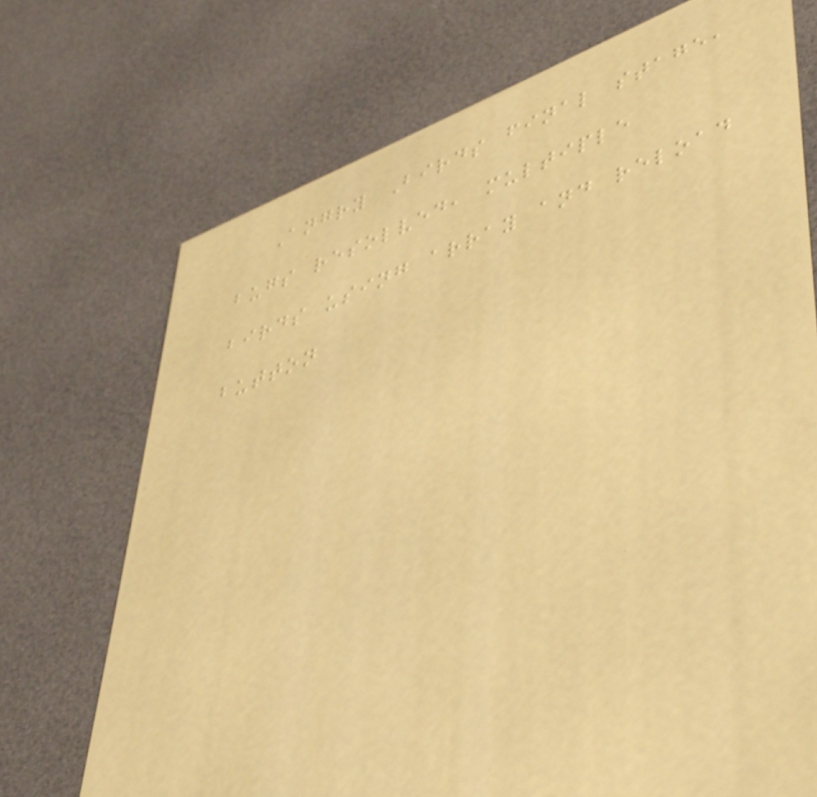Angry Birds final stage,
bugs resolved, multiple
birds using array and reload
button
